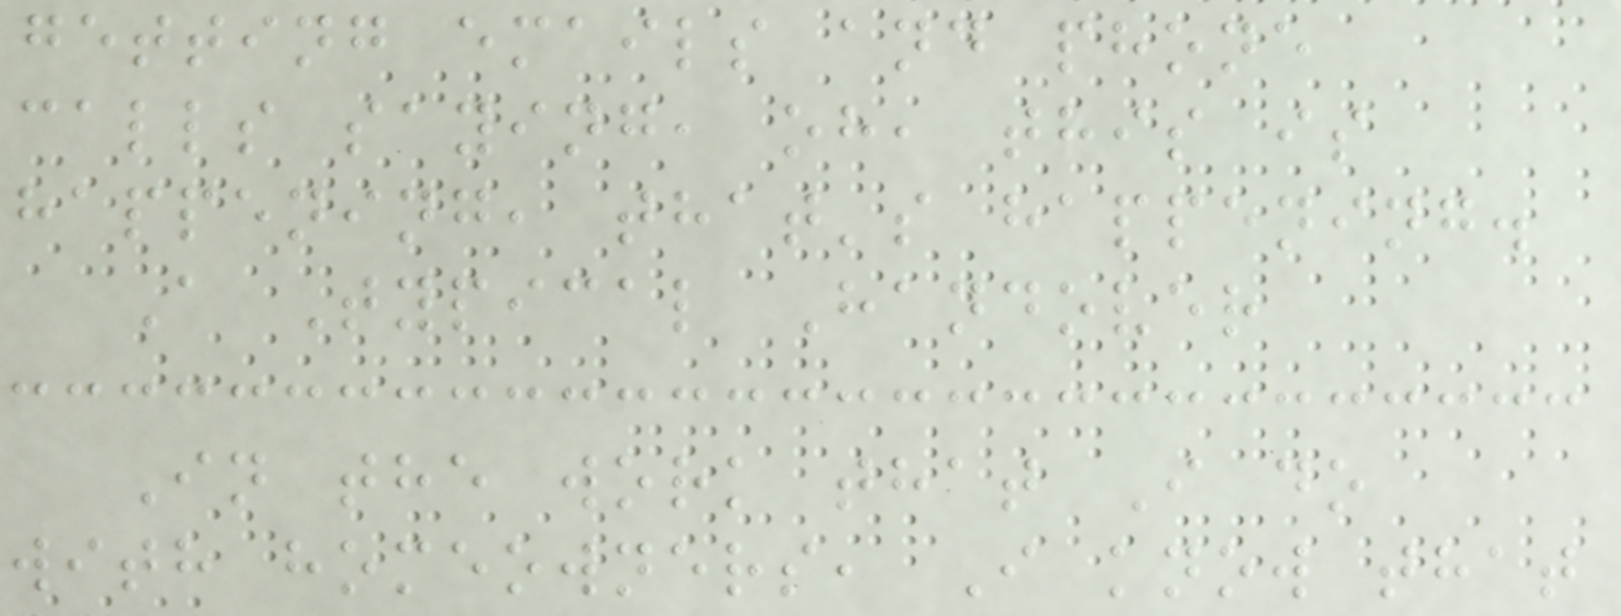getting emails and phone
calls saying, oh, this is
happening, that's happening.
A Typical Handover
In the work that I do
with homeowners, I know that
